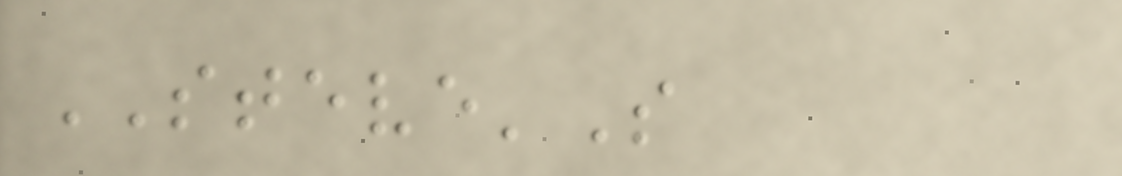STEVE'S
